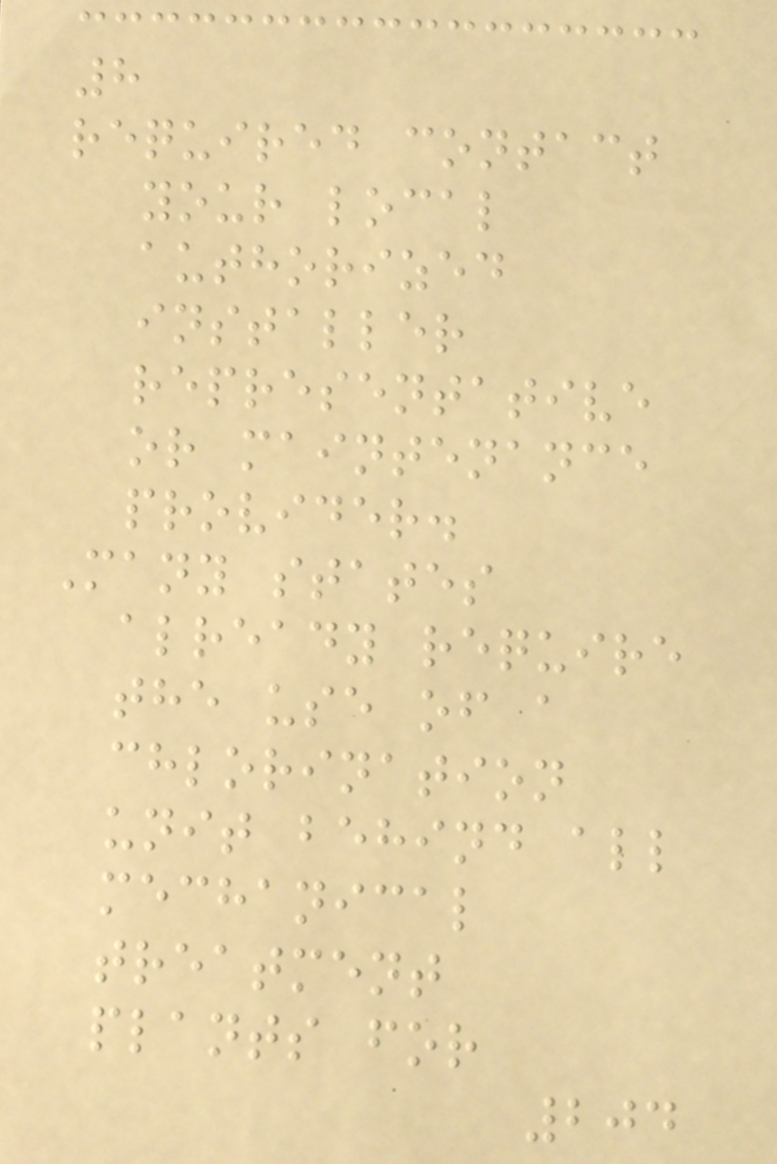8
required contact
your local
authorized
installer
representative
or maintenance
provider.
Many states
already require
the use of a
chlorination
unit behind all
mechanical
treatment
plants for
204
